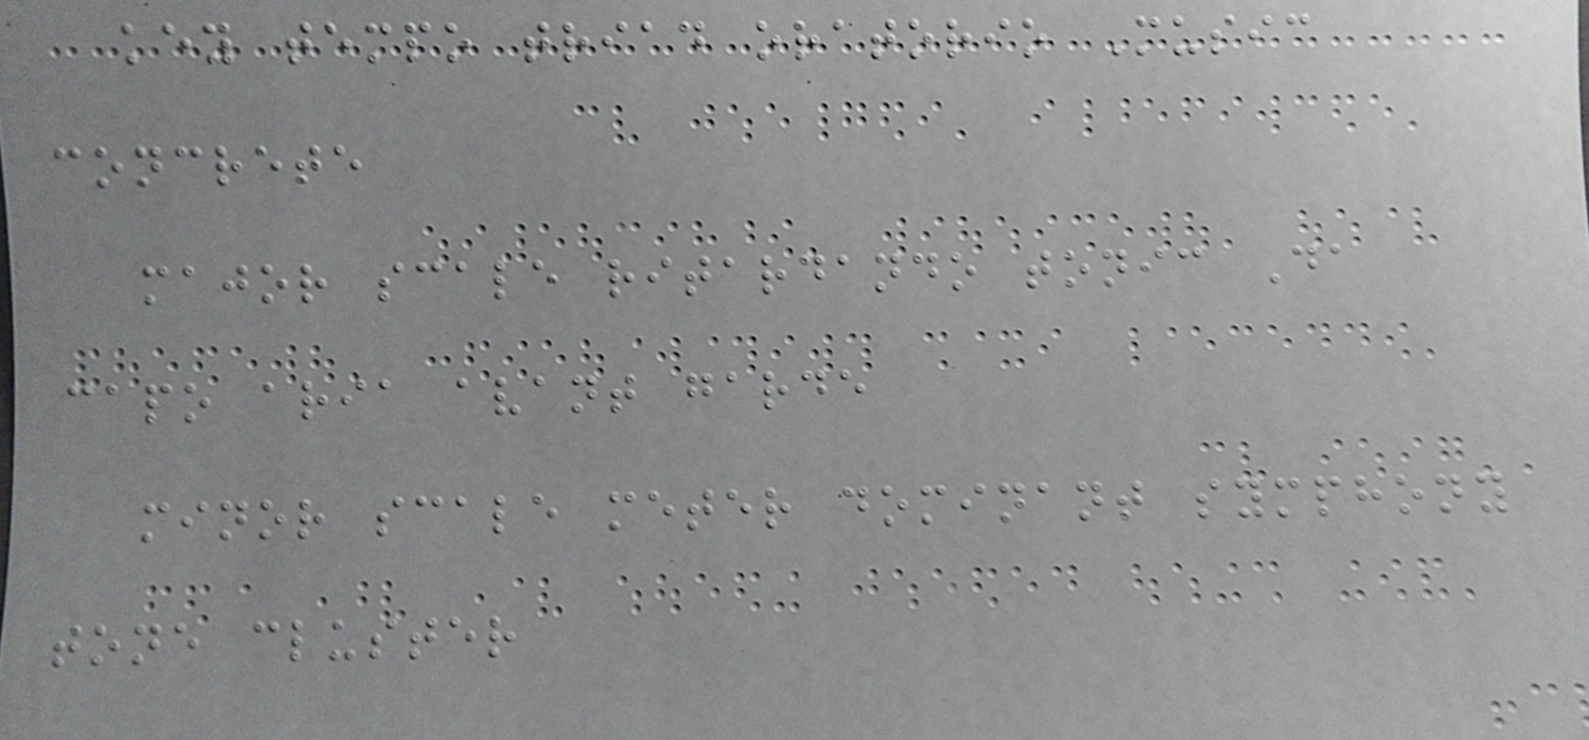key tempo triad oratorio Music
concrete
major scale ritardando tonic Da
capo aria avant garde
minor scale meter dominant symphony
tone cluster
